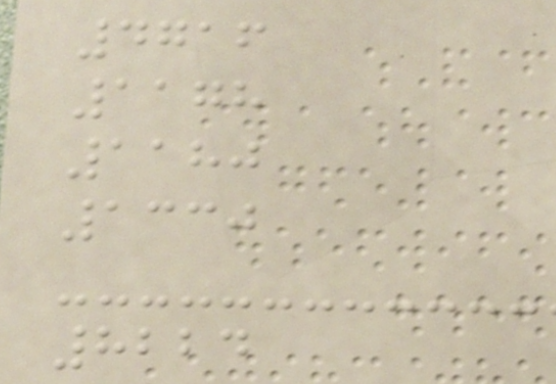4716
1178
1180
1330
8224
